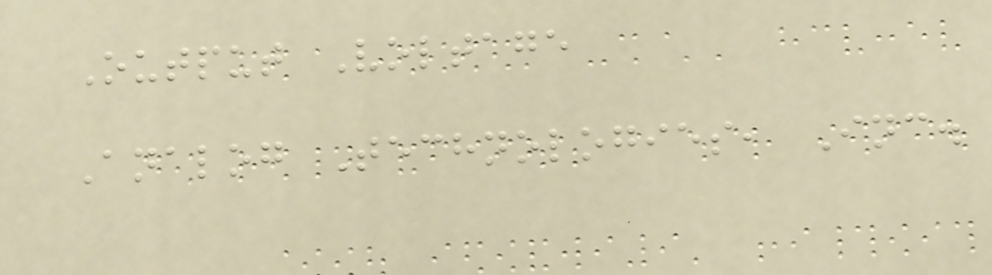Output Voltage
Analog Technologies, Inc.
